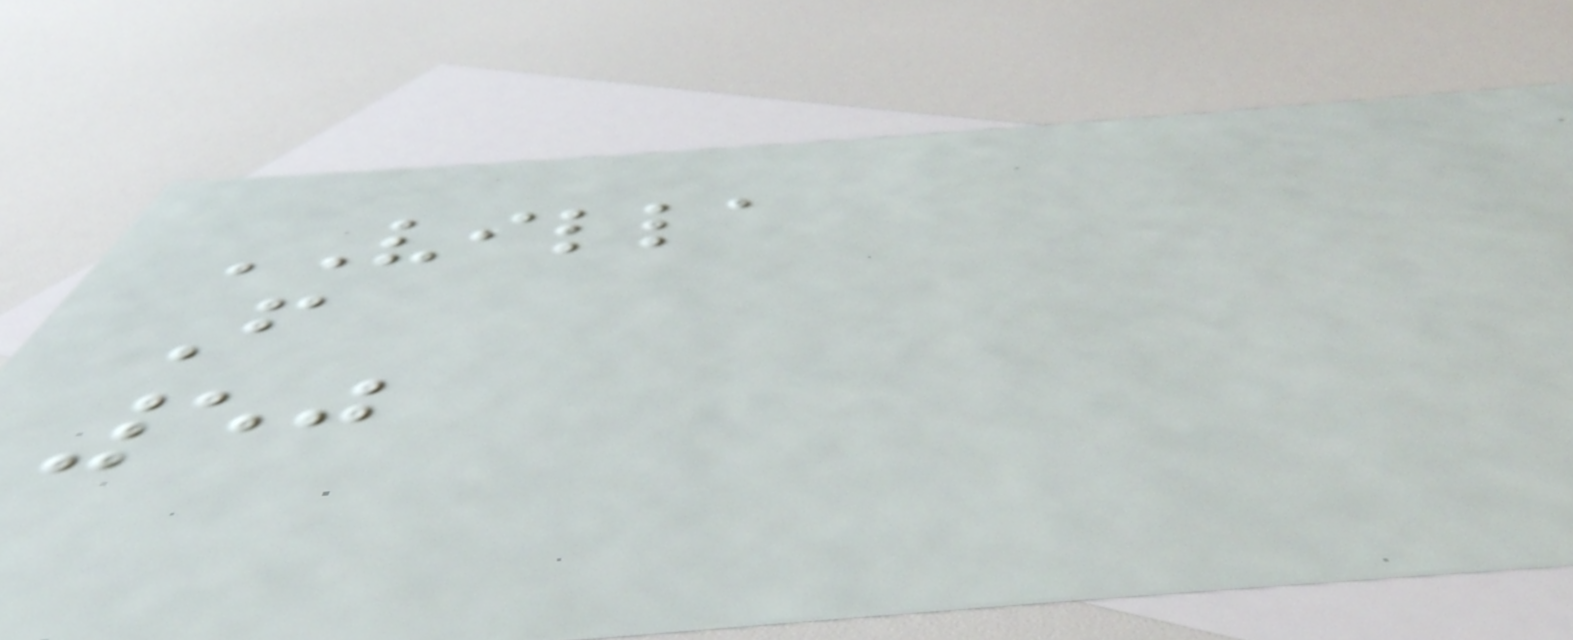VILLA
F
50
